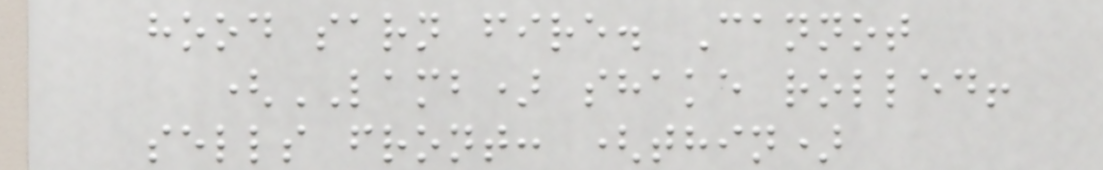hood sarn fire. Cannot
(LAMB) shake rolled!
sells front: (thin)
